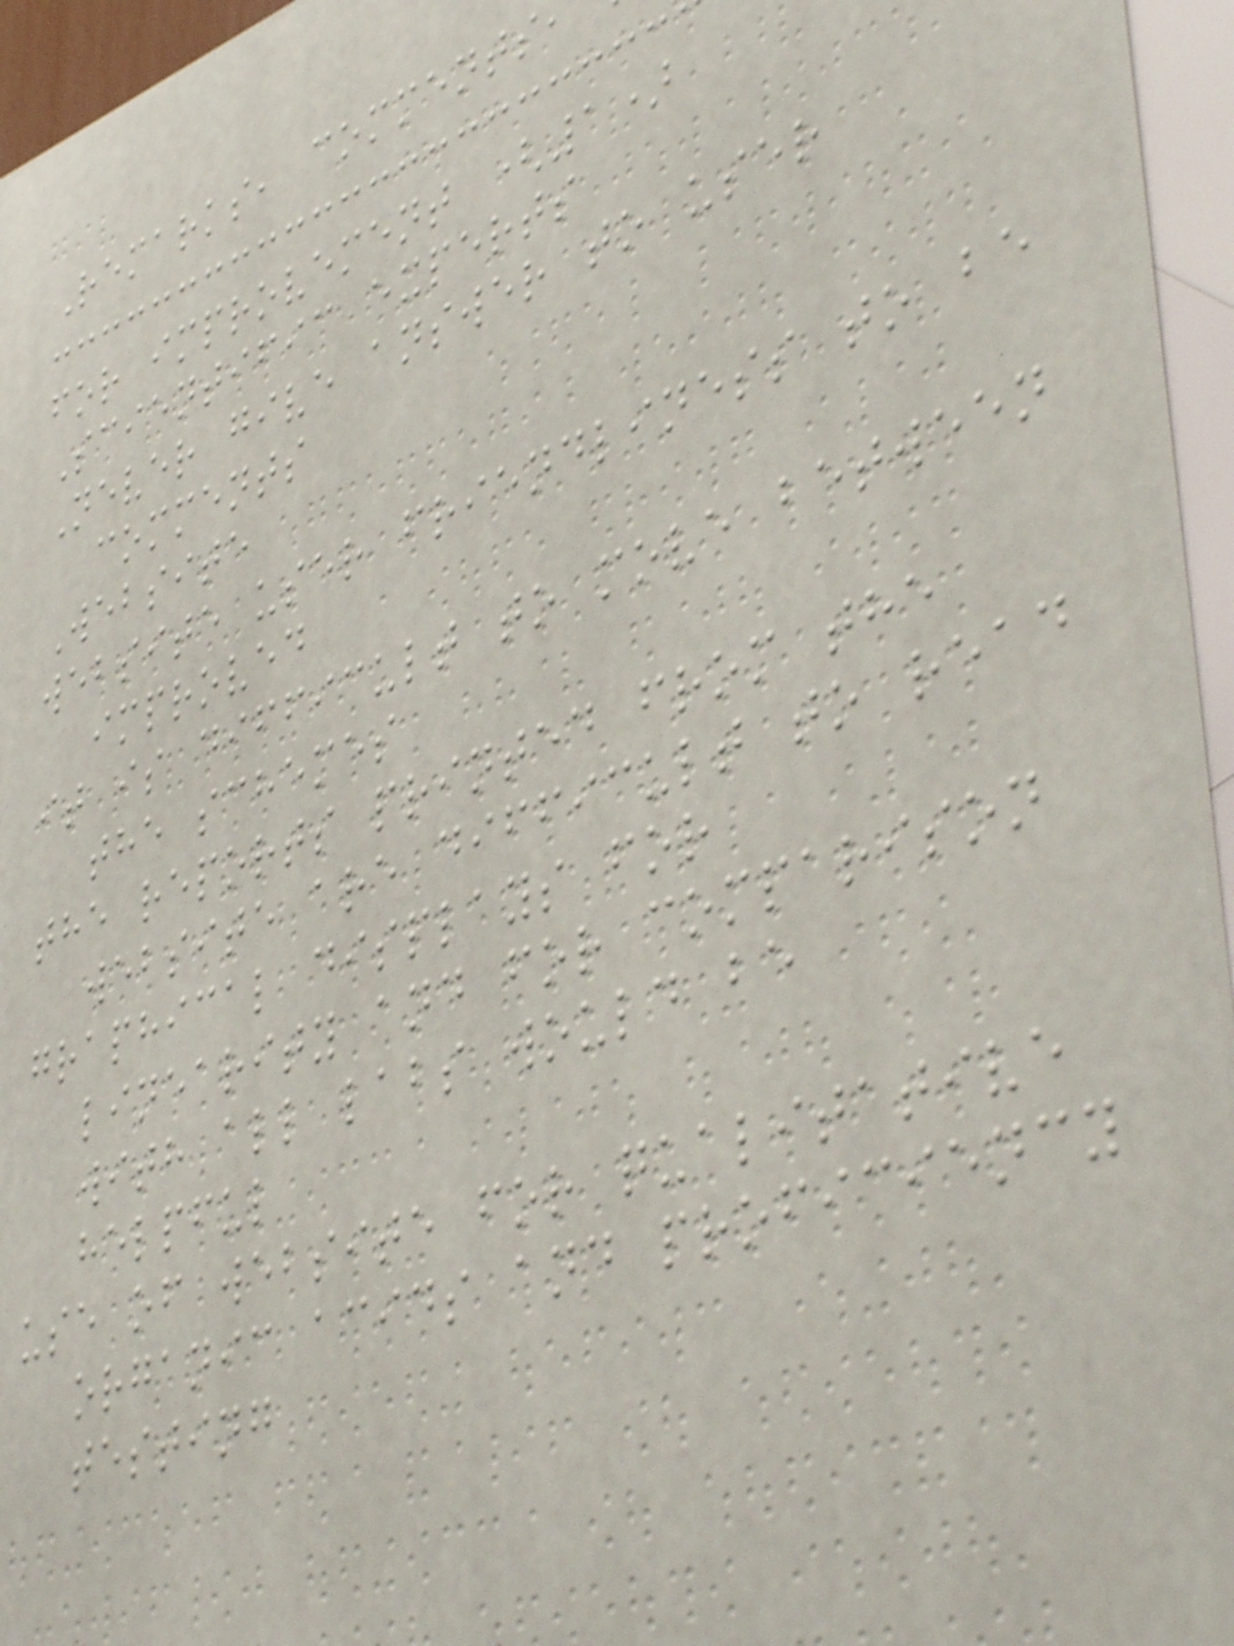Remarks, comments
for improvement (1)
Scientific experts
Never give answer to user
comments
Website
website user friendliness to be
improved
it is difficult to move between
the schemes
the reports printed from the
website are difficult to read
graphical displays for
linearity and for comparison
with all labs would be
helpful
use of website for qualitative
organic acids and proficiency
testing
